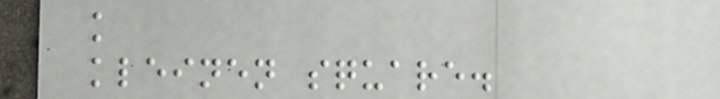k
kleinen square.
